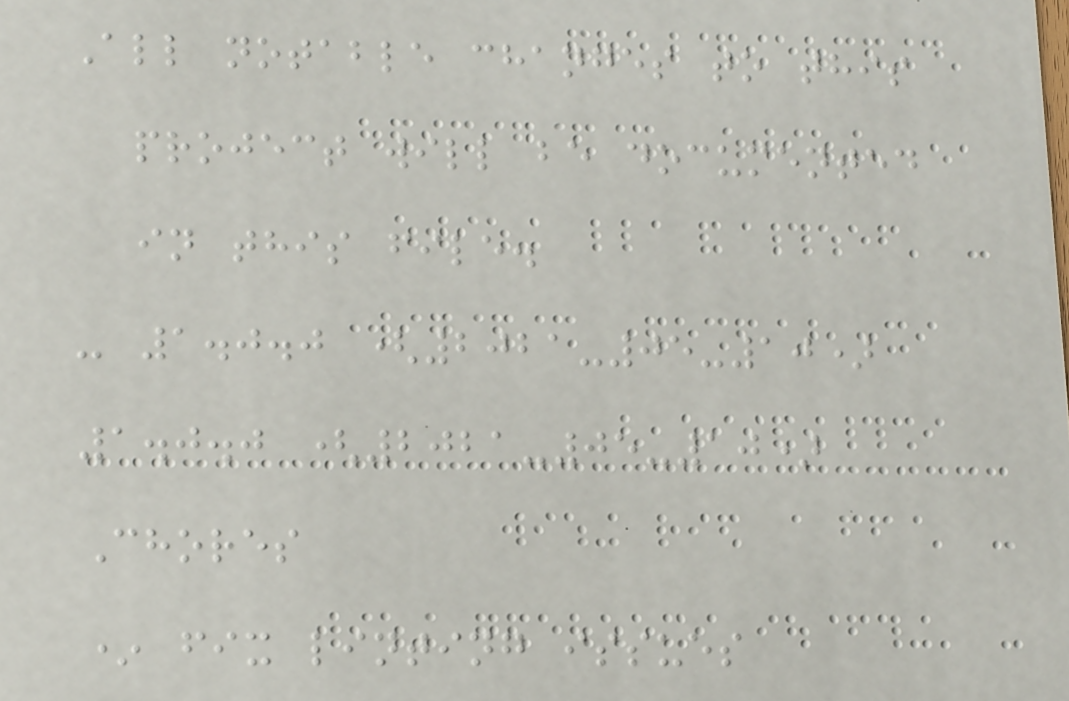All notable changes to this
project will be documented
in this file.
- 1.0.0 (2021-05-10)
1.0.0 (2021-05-10)
Chores
* fix linting issues
